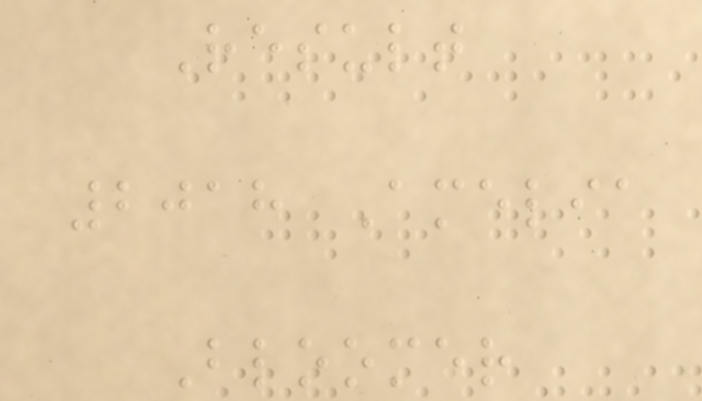Result
2018 Amelia
Bloomer
